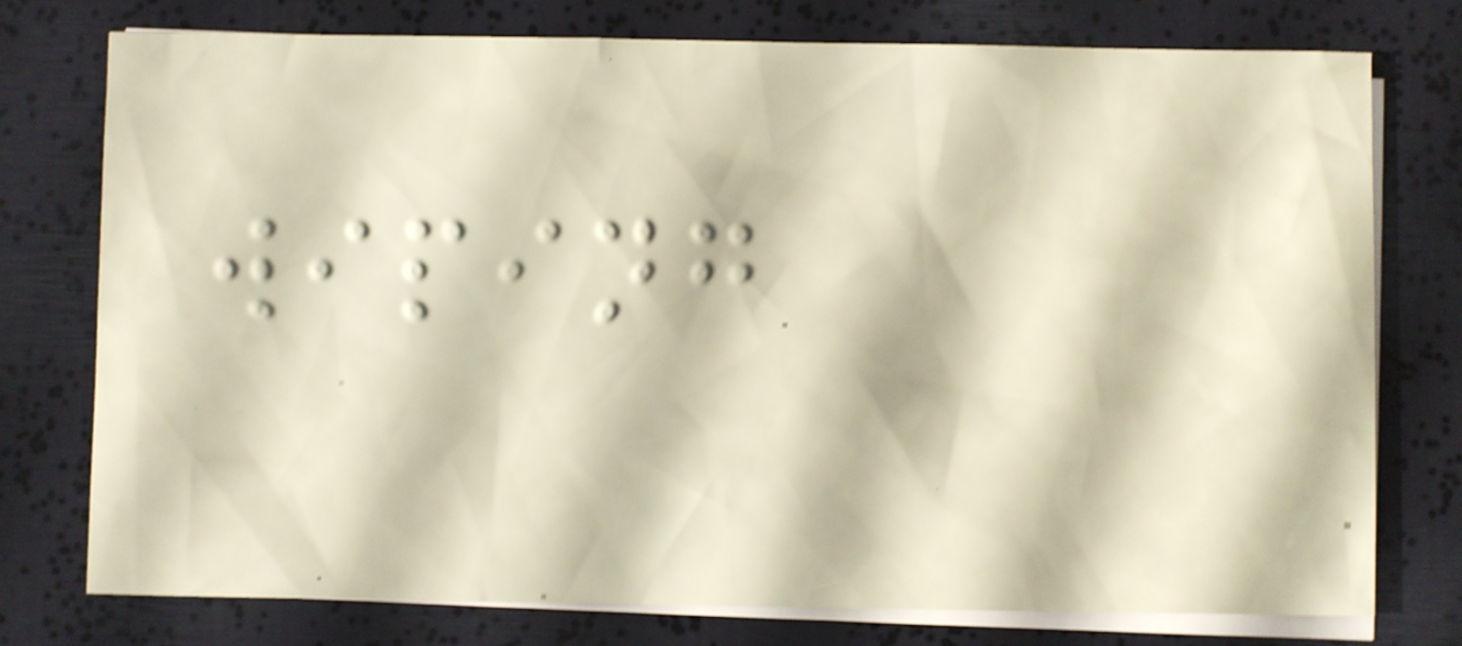wiping
